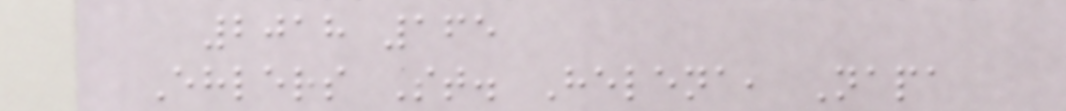2018 165
Ehlers St. Helena, Napa
